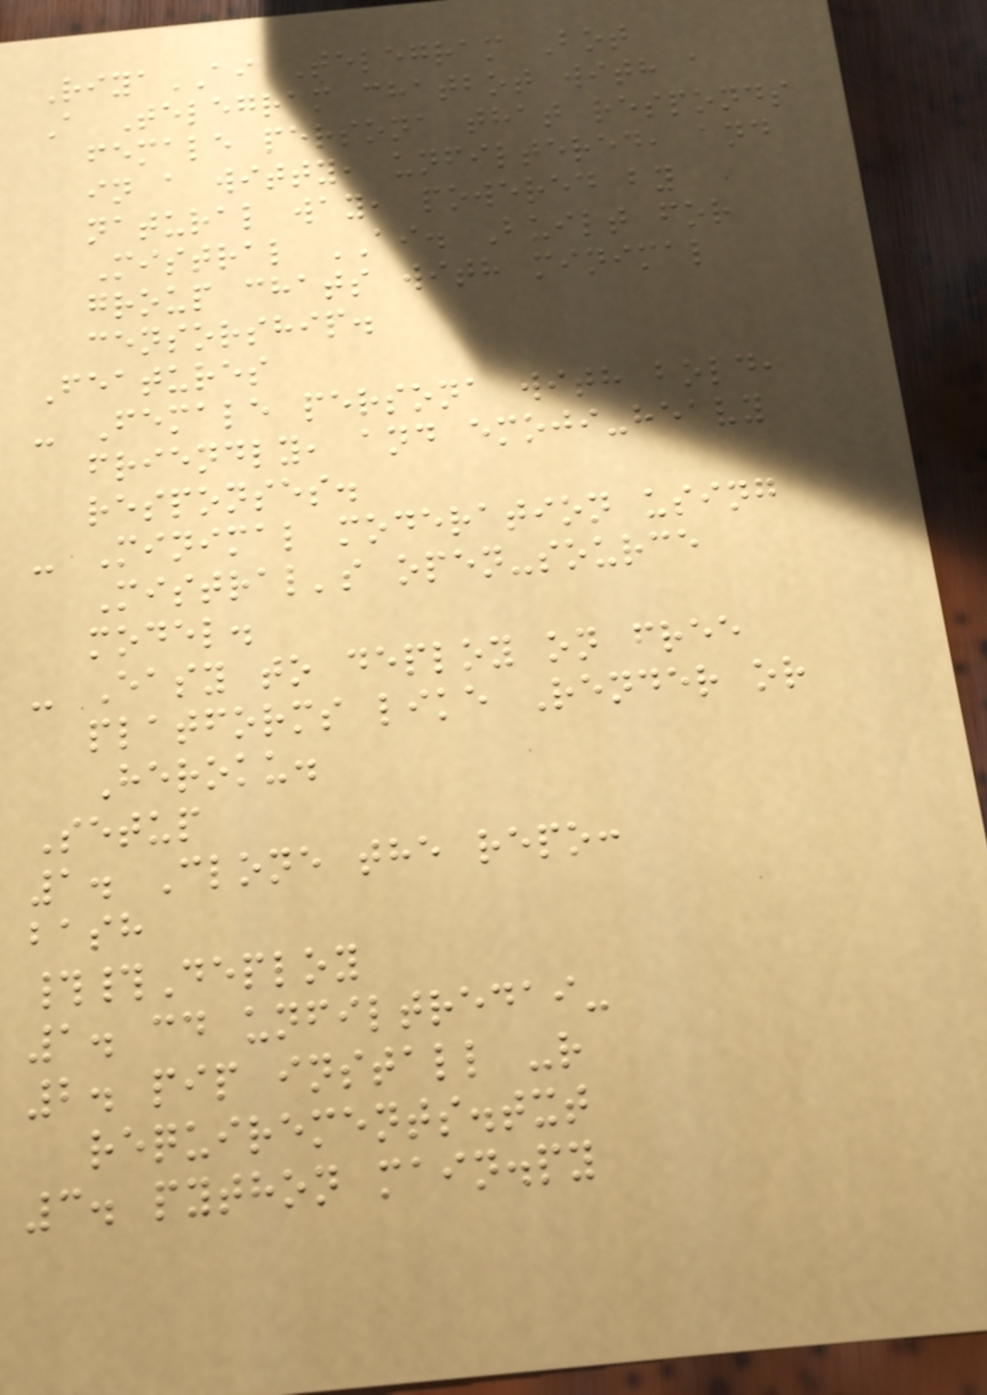RiyaAI Telegram Bot
A Telegram chatbot with a
female persona that responds
in a witty, unfiltered, and
natural way, powered by
Mistral AI. Built for
group chats with minimal
censorship.
Features
- Female persona with bold,
friendly, and emoji-heavy
responses.
- Minimal moderation using
Mistral's open-source
model.
- Easy to deploy on free
platforms like Render or
Heroku.
Setup
1. Clone the repo:
bash
##Deploy
1. cd unfiltredai-
2. pip install -r
requirements.txt
3. python main.py
